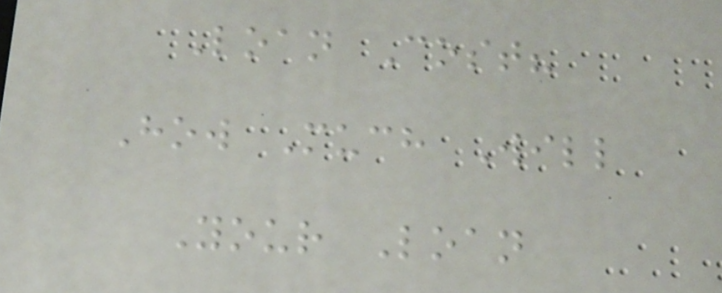Loan Cost?
How Much Will
Your Loan
